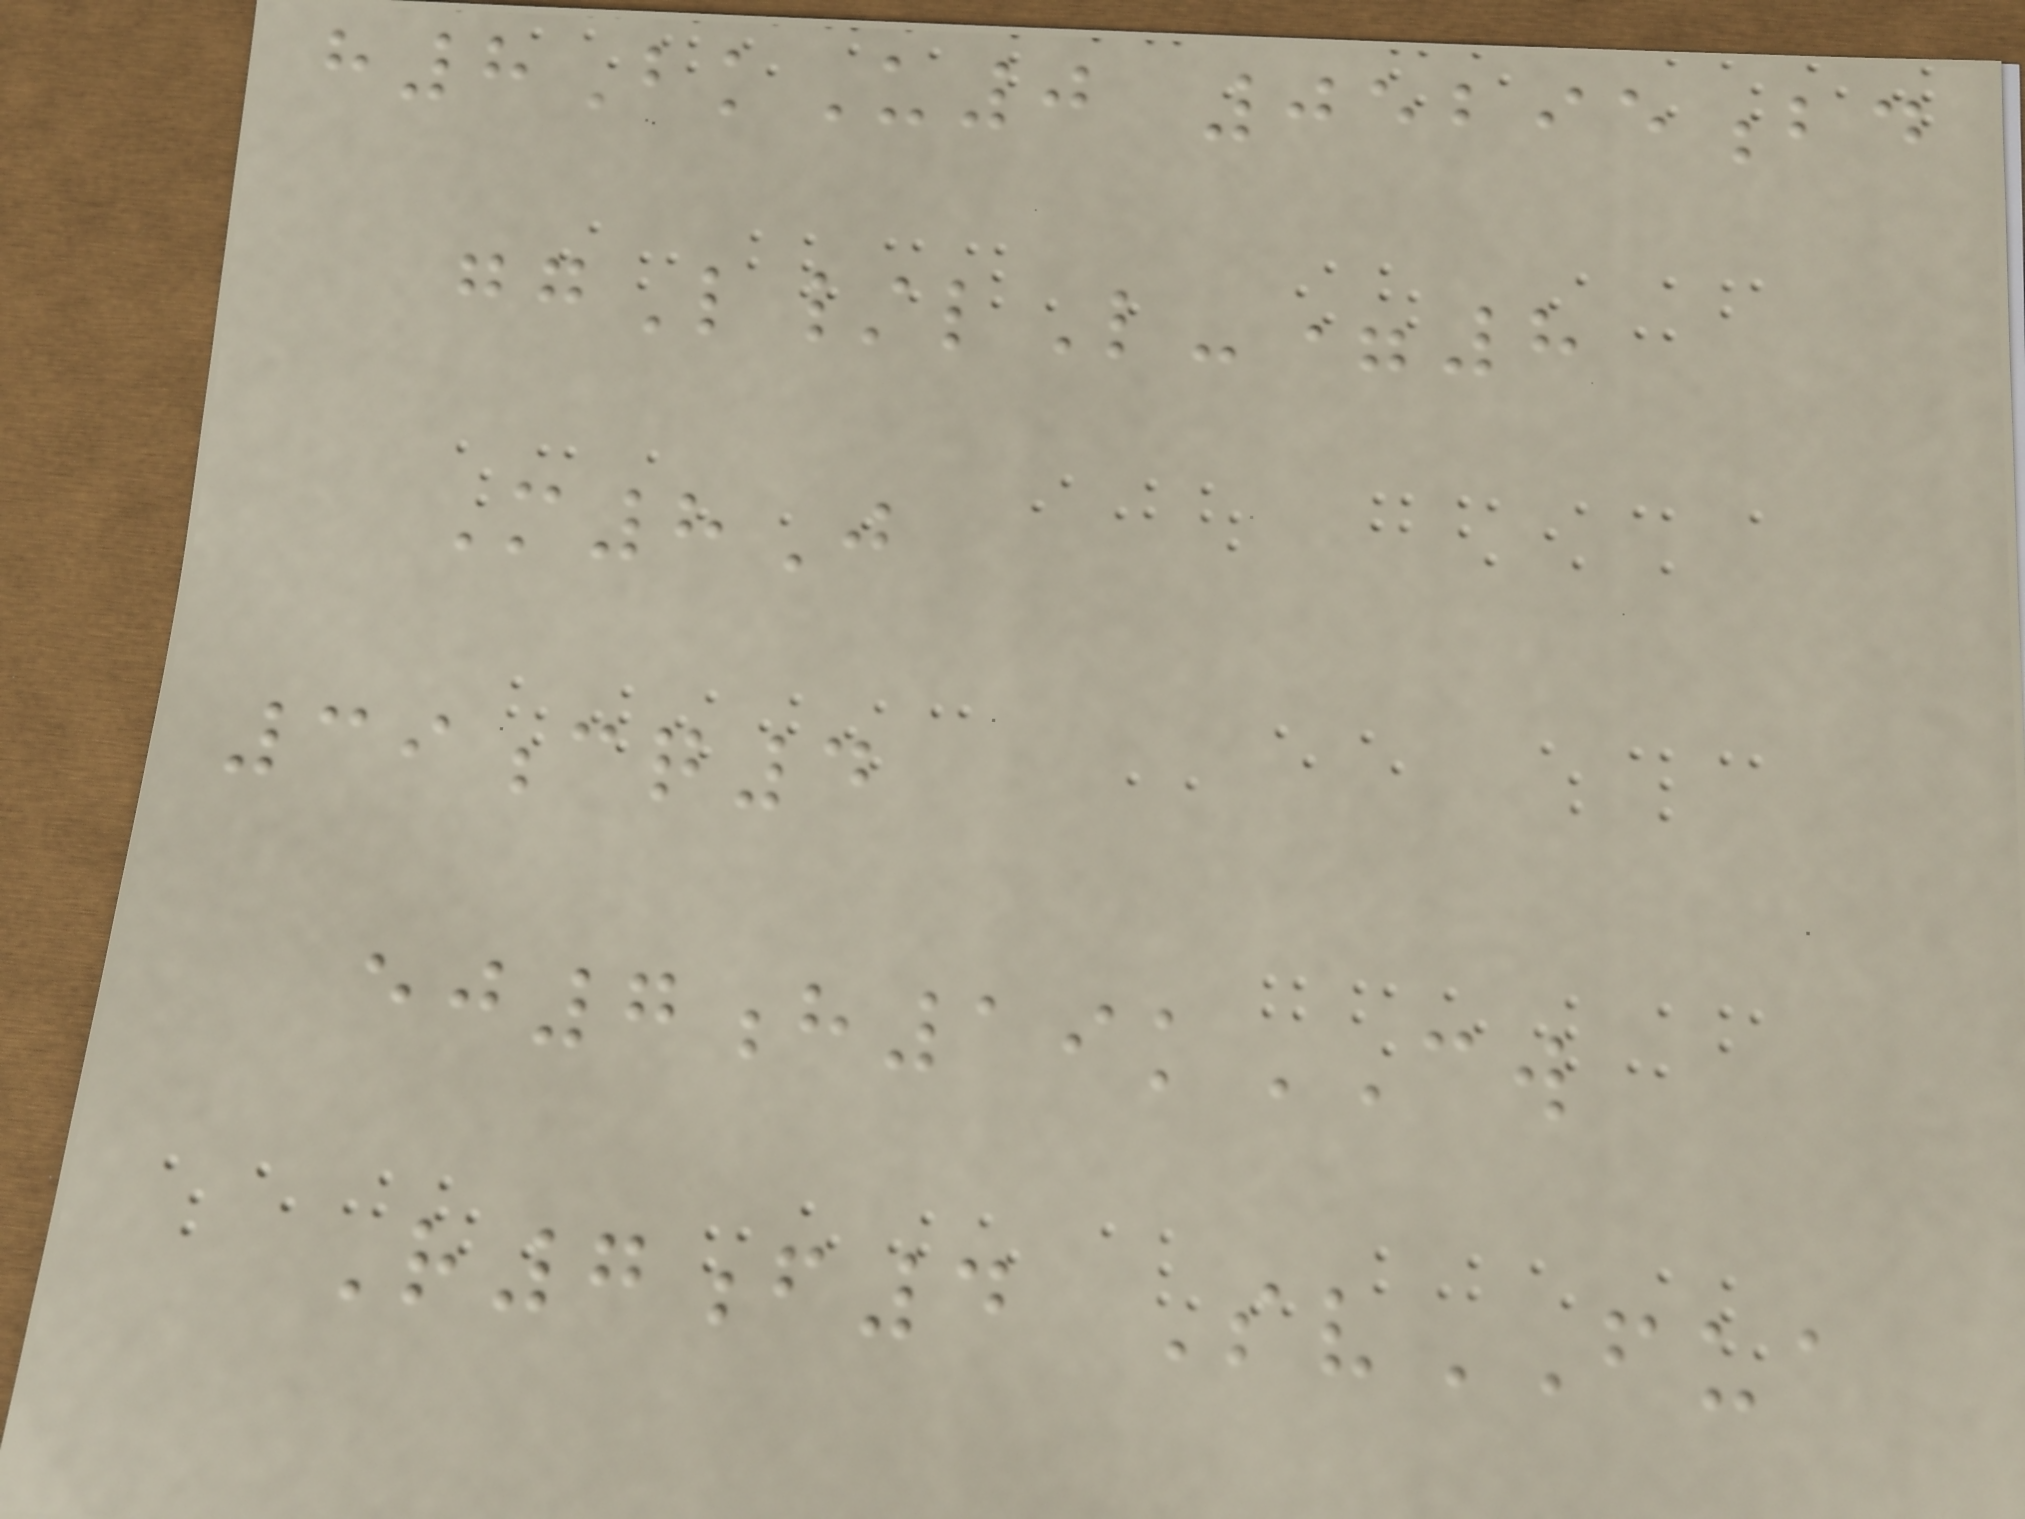h8BkU0 05295bd
ggL/lL-=8
M8J
39cq4
ej7h19kCW
R7f4 SvFUA
